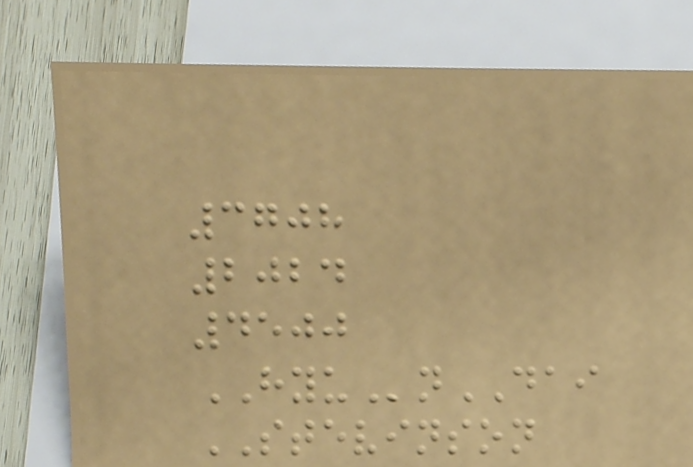3708
2024
4500
HYUnDAI
STEVINSON
